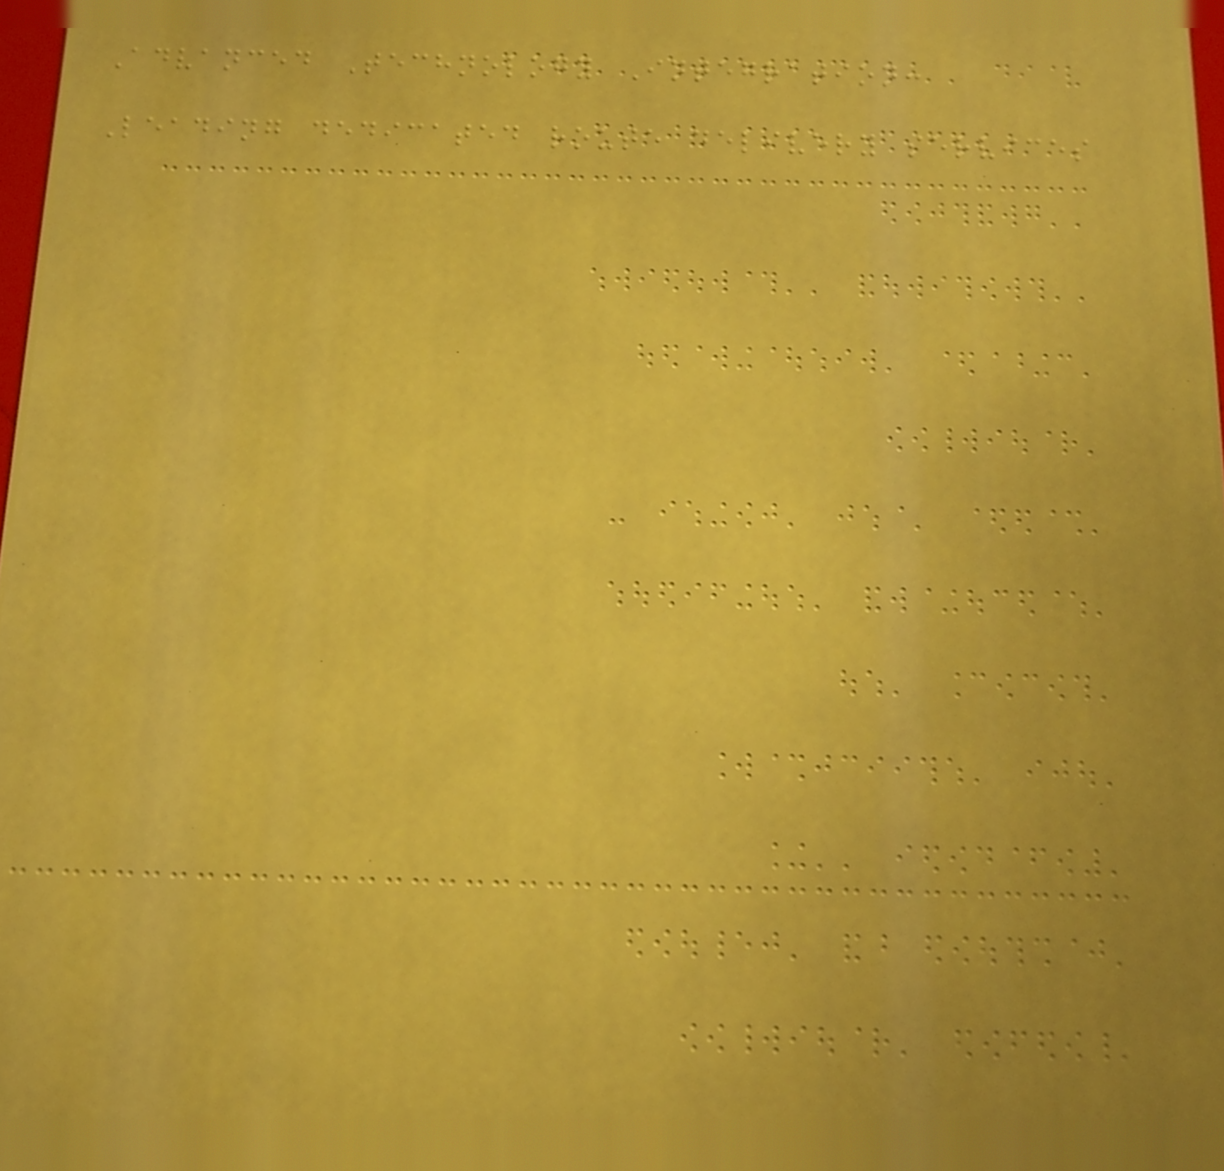Advanced Technology Integration:
Leading dedicated route delivery services
